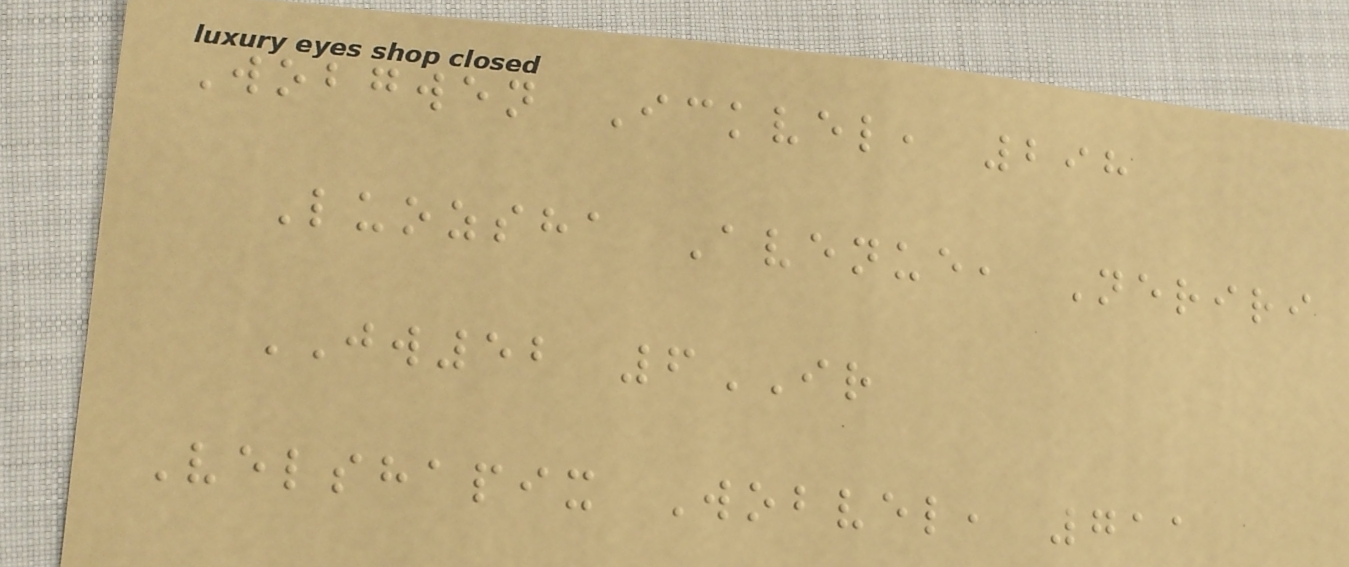Wobgwen Ickvel, 298
Luozsha Avenue, Neriri
JW52 6IR
Velshapix Wobvel, 711
